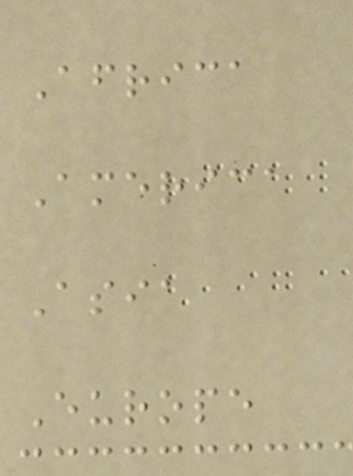Africa
America
Asia
Europe
